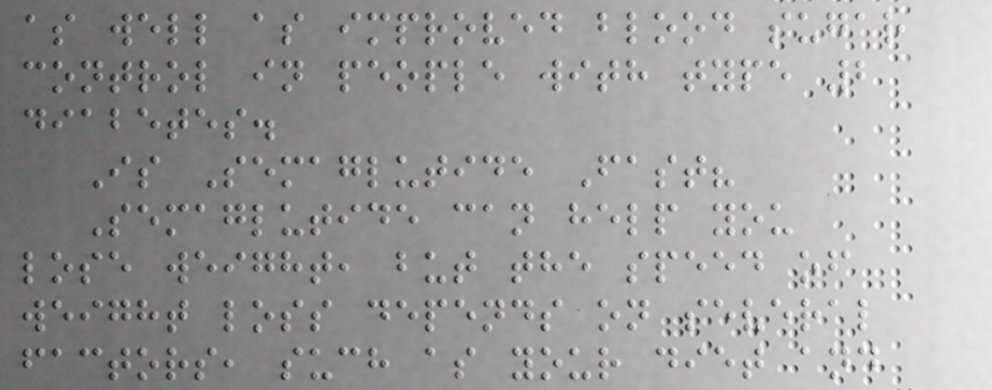as well as improved blood sugar
control in people with type 2
diabetes.
Is Semaglutide Fast?
Semaglutide can help you
lose weight, but the speed of
weight loss depends on several
factors, such as your diet and
